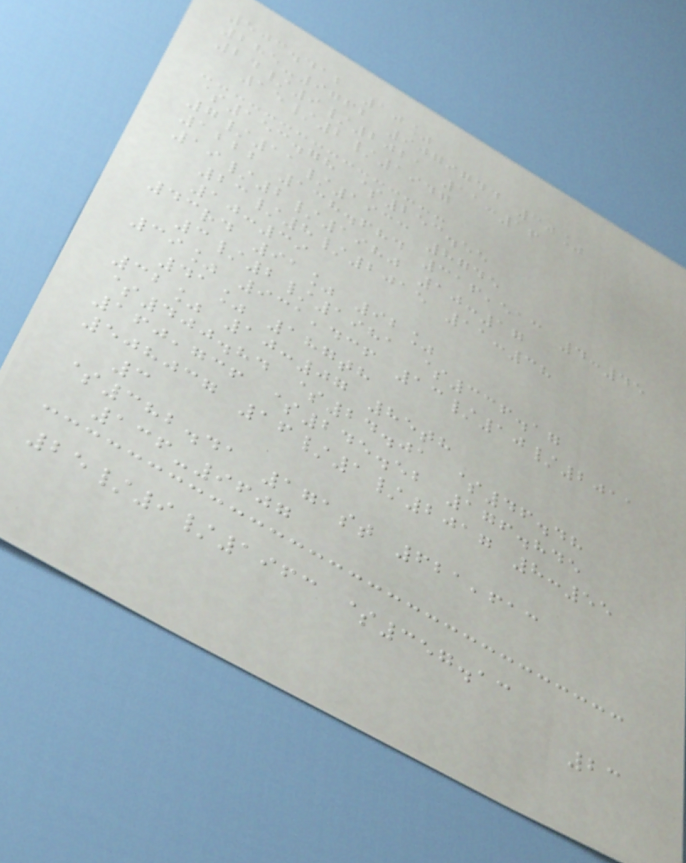503.412 10%
285-9762 9079744 30%
24/9/2021 11:16
15/2/1947
$153.78 $253.55
7/11/1933 8745
1222 138.684 316,513 4:45
19/2/1980 10:17
23/8/2015 11:38
10:39
43rd 91% 92%
3/2/1981 $336.17
39% 931,436 13/10/2011
41% 187th
32% 10:07 85th
$400.84 $24.01 $46.48
160,736 $245.52 176.845
508037 16/1/2017 8:55
3
$382.41 171st 621,613
136-9607
25/9/1963 $357.13
23
